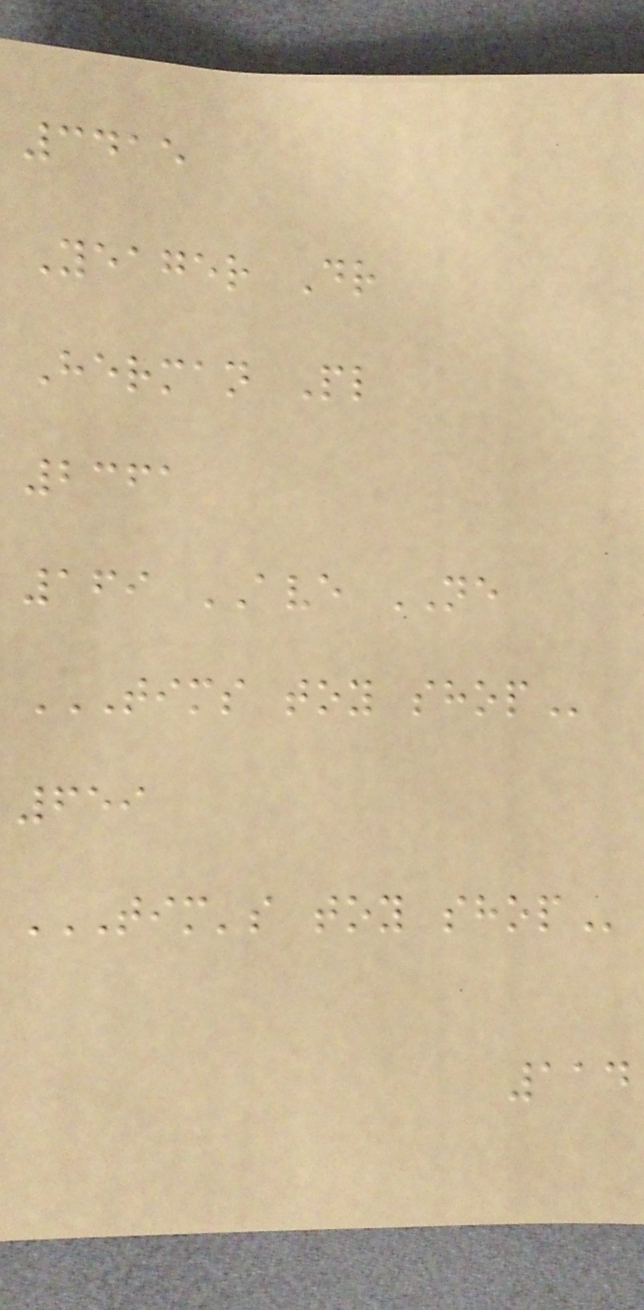3415
Yeager Dr
Herman Pl
2361
169 AVE NE
TIMS TOY SHOP
659
TIM'S TOY SHOP
114
